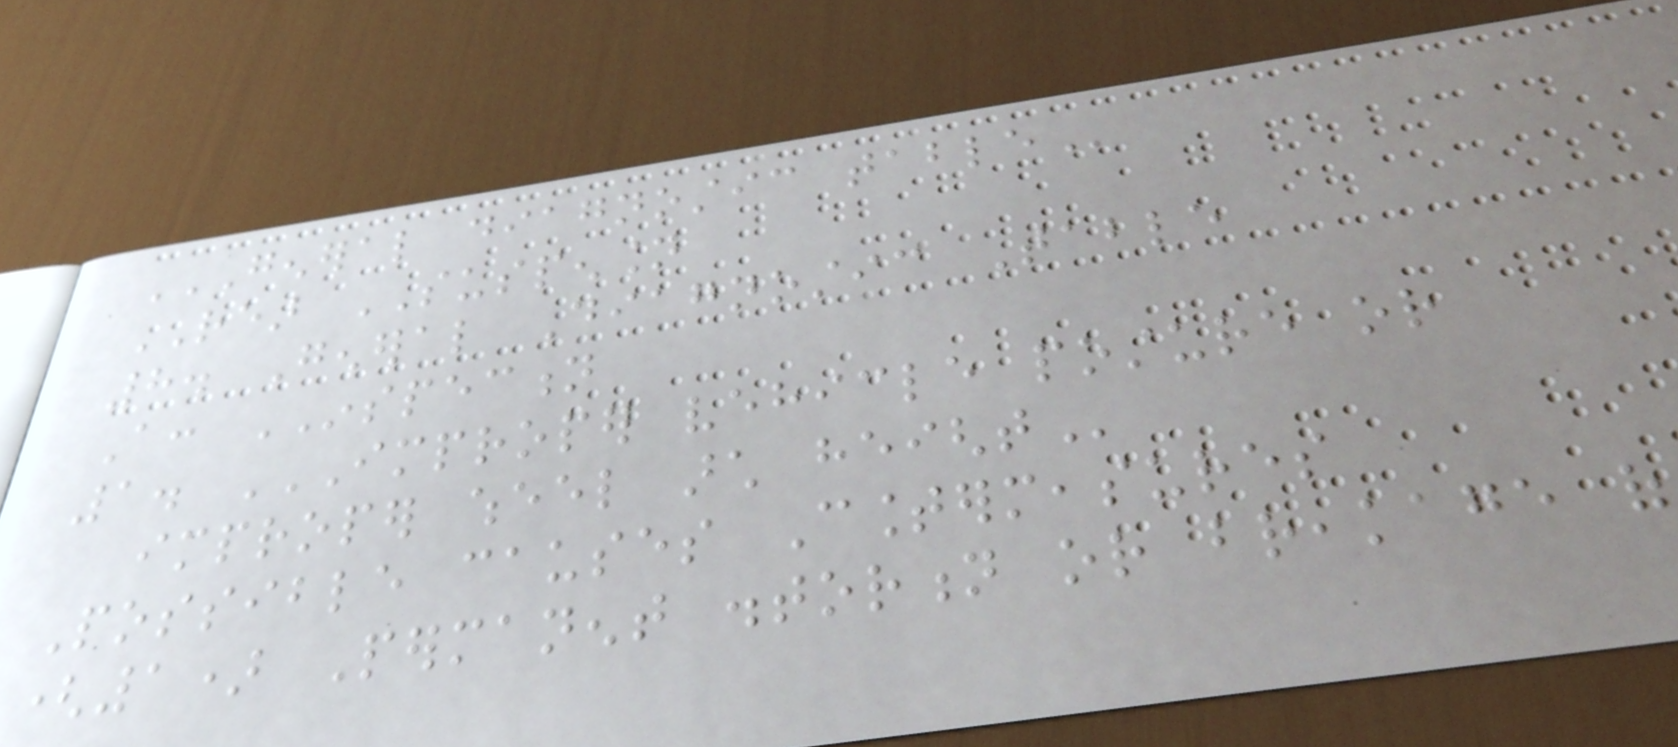GENERAL DIAGNOSTIC TABLE
REAR SUSPENSION
8. General Diagnostic Table
A: INSPECTION
1. IMPROPER VEHICLE POSTURE OR
IMPROPER WHEEL ARCH HEIGHT
Possible causes Countermeasures
(1) Permanent distortion or breakage of
